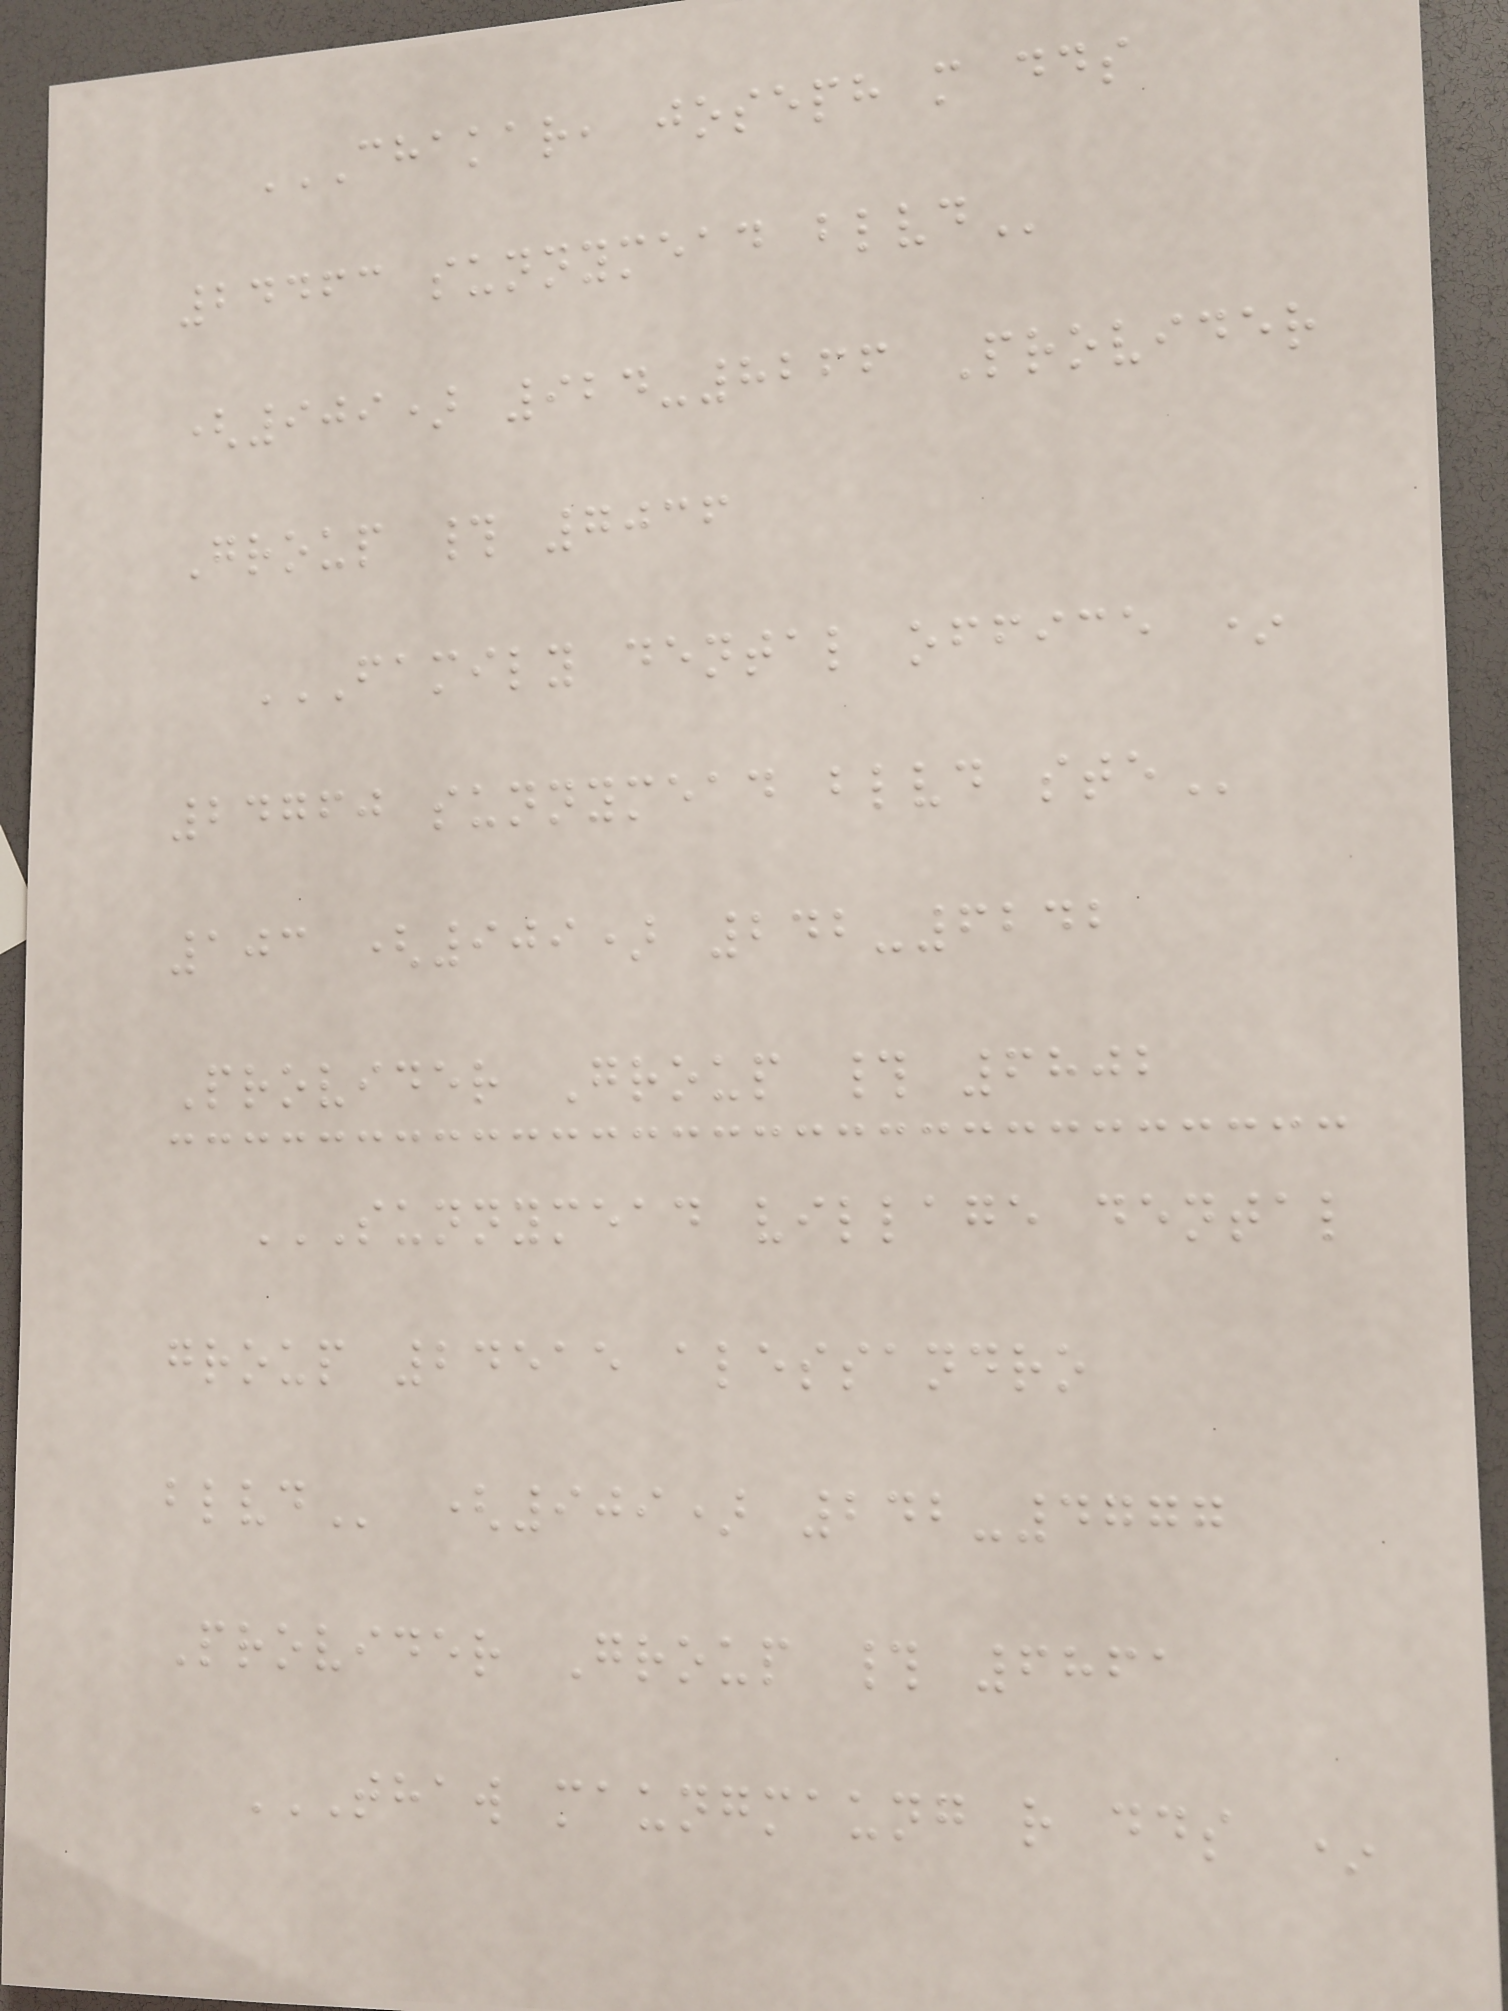CHAKAR, JOSEPH M DDS
24463 SUNNYMEAD BLVD
(909) 924-8266 Provider
Group # 7036
FAMILY DENTAL OFFICE *
24760 SUNNYMEAD BLVD STE
103 (909) 242-6242
Provider Group # 6802
SUNNYMEAD VILLAGE DENTAL
GROUP 24515 ALESSANDRO
BLVD (909) 242-4777
Provider Group # 6861
THAW MAUNGMAUNG R DDS *
